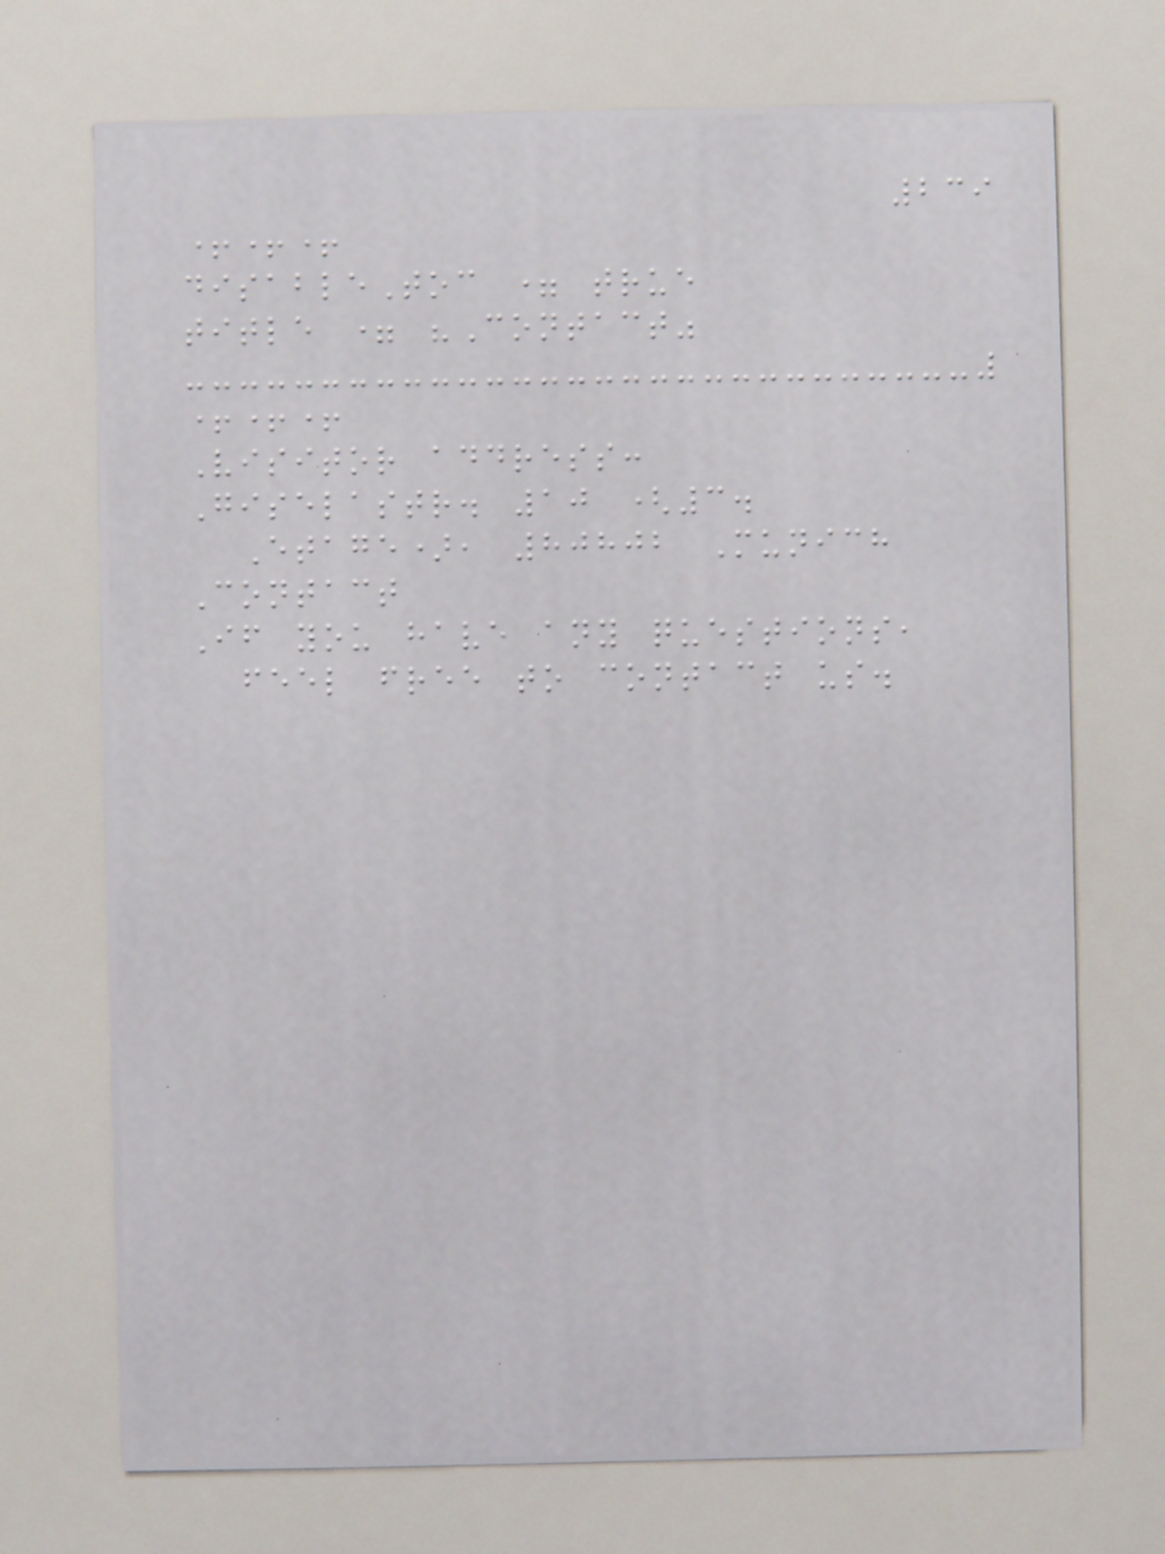239
+++
disableToc = true
title = "Contact"
+++
Visitor address:
Giselastr. 10 (3.
Etage), 80802 Munich
Contact
If you have any questions,
feel free to contact us.
